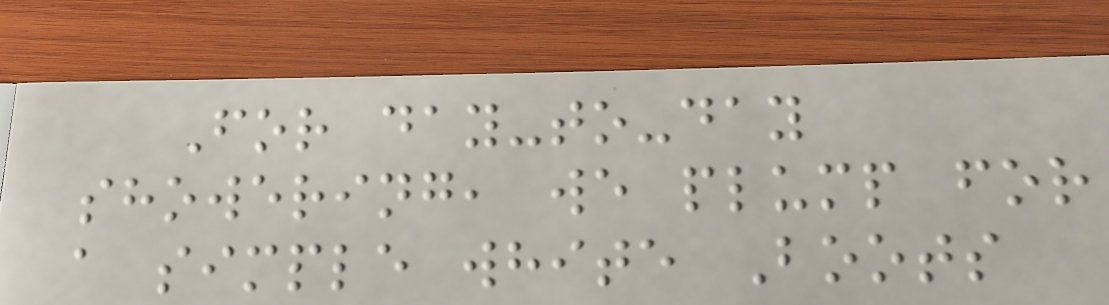For day-to-day
showering, we plump for
a simple white Boots
